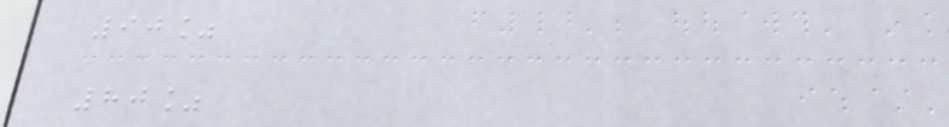90%
80%
